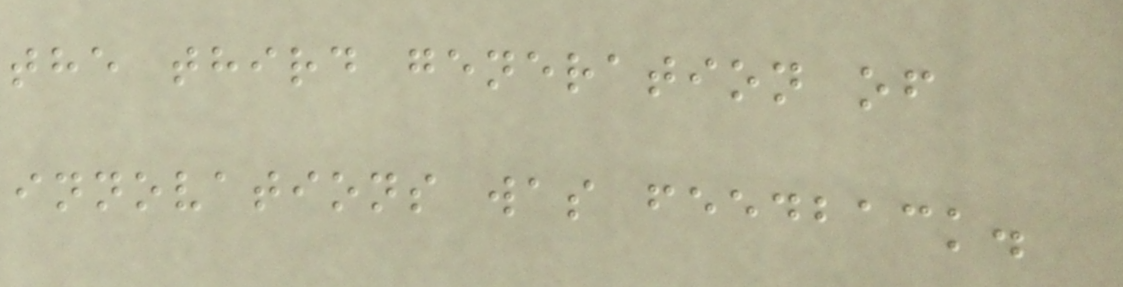the third generation of
innovations was feedback.
